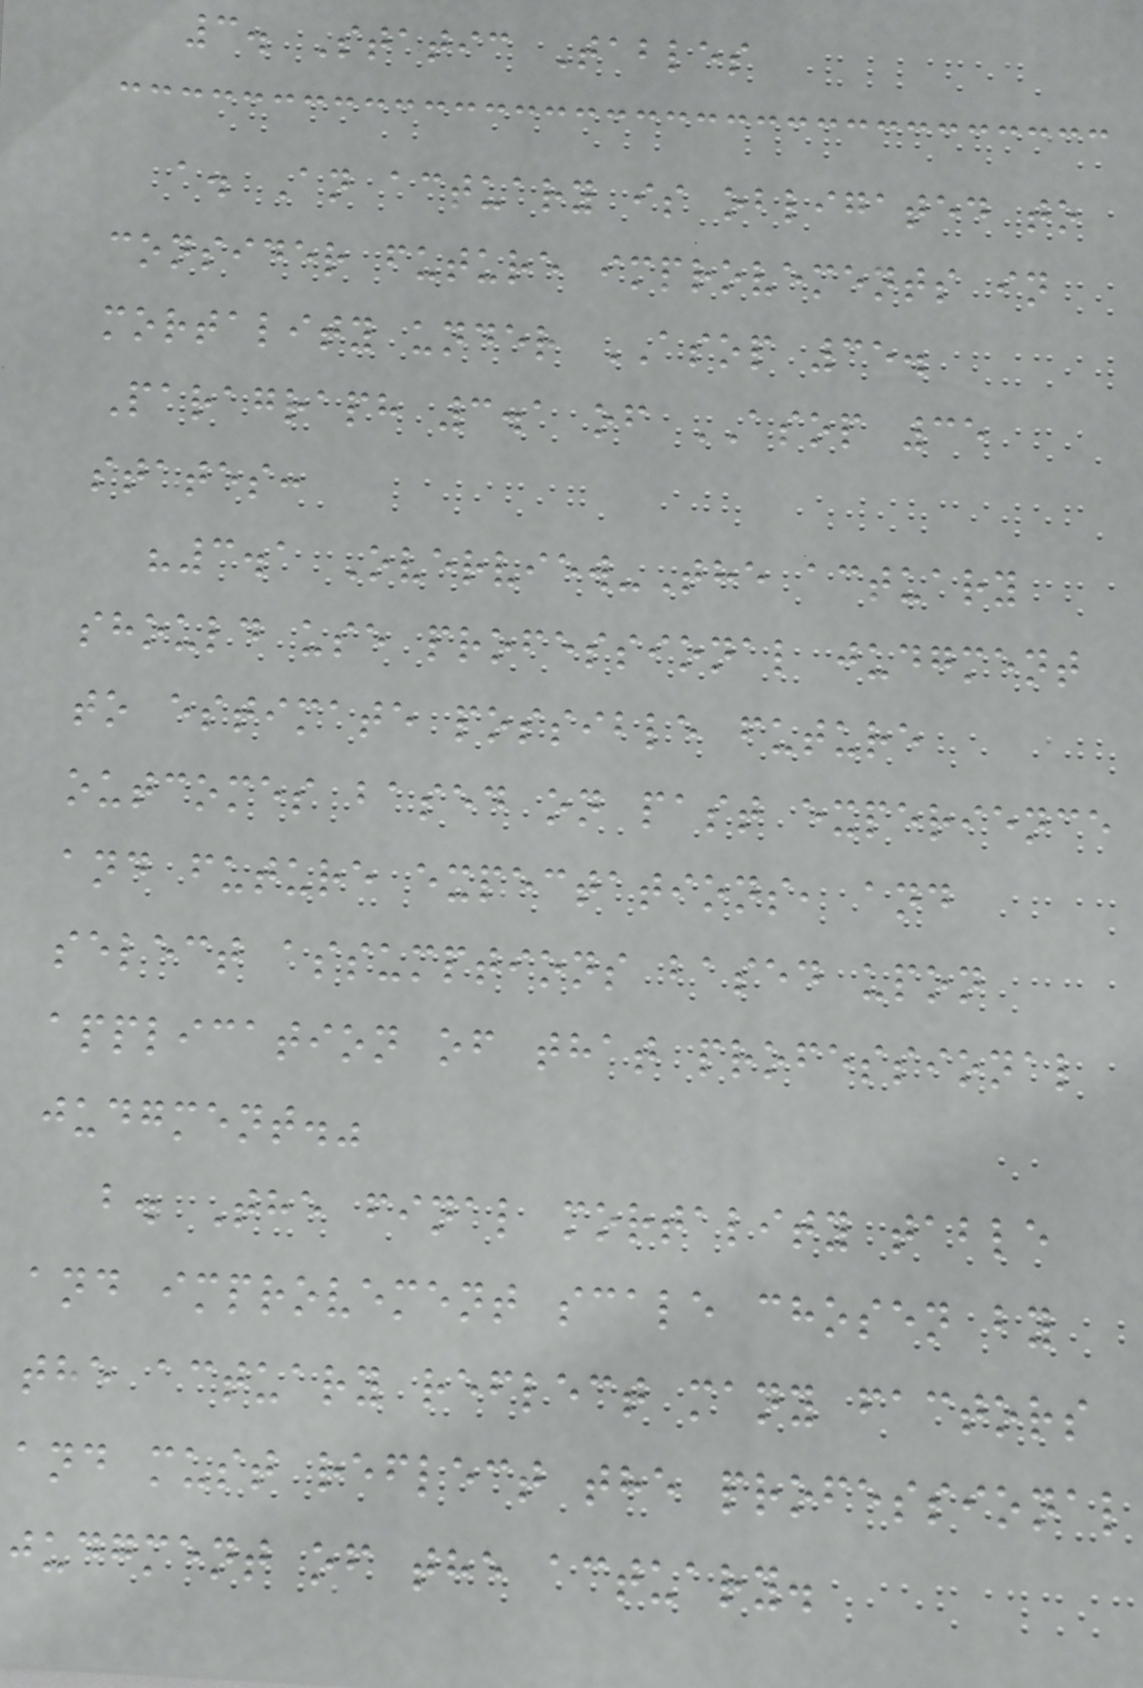3. Static Tables
a. An actuary is obligated to
consider future improvements in
mortality under ASOP 35.
Paragraph 3.1 of ASOP 35
states:
"3.1 Overview-The actuary
should use professional judgment
to estimate possible future
outcomes based on past experience
and future expectations, and
select assumptions based upon
application of that professional
judgment."
b. The final mortality table
and improvement scale chosen by
the actuary reflect many factors
and must reflect the professional
judgment of the actuary.
